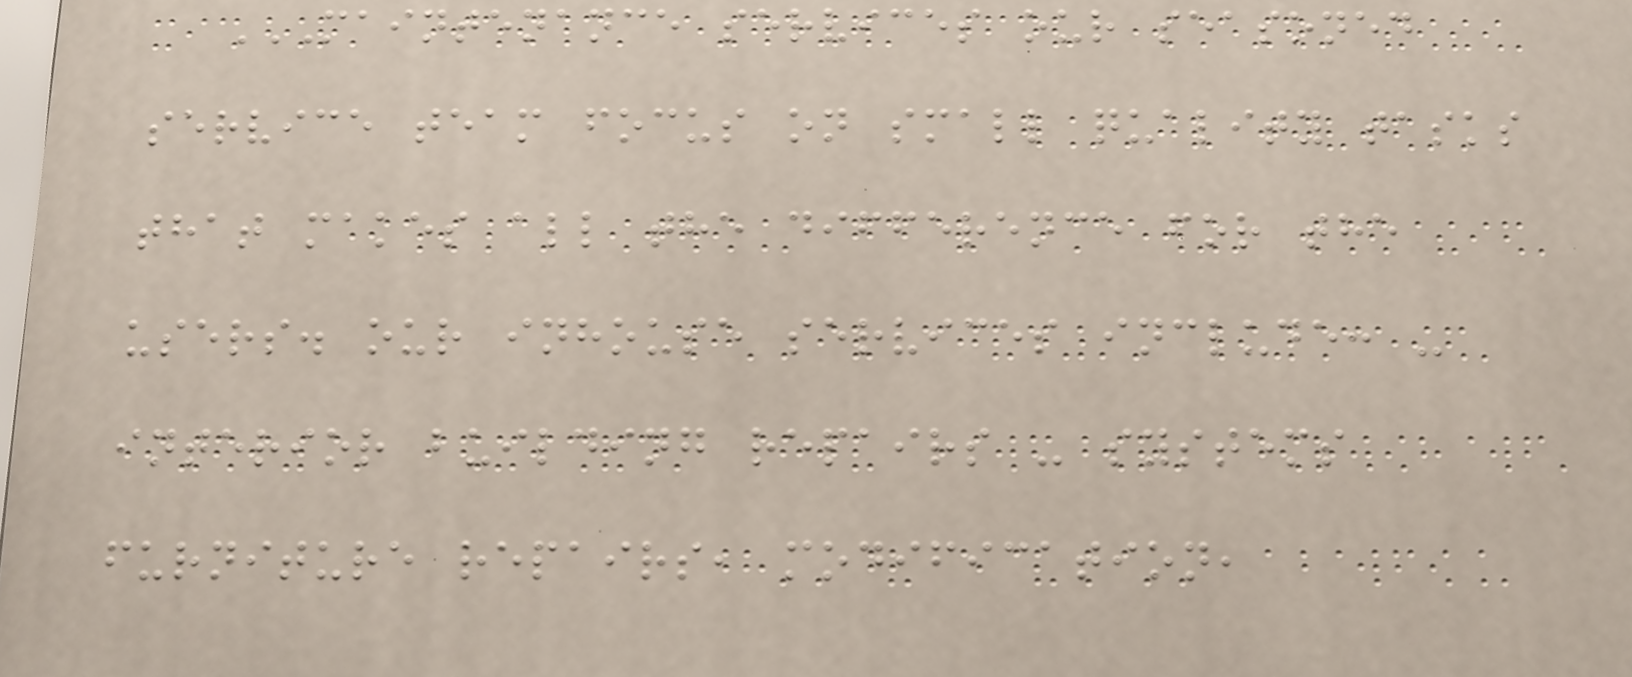MAINTENANCE SERVICES OUR SEASONED
SERVICE TEAM FOCUS ON SMALL QUALITY TASKS
THAT MAKES ALL THE DIFFERENCE FOR THE
USERS. OUR INHOUSE SERVICES INCLUDE: -
INTERIOR BUILDING REPAIRS - SYSTEMS
FURNITURE REPAIRS, MODIFICATION,
